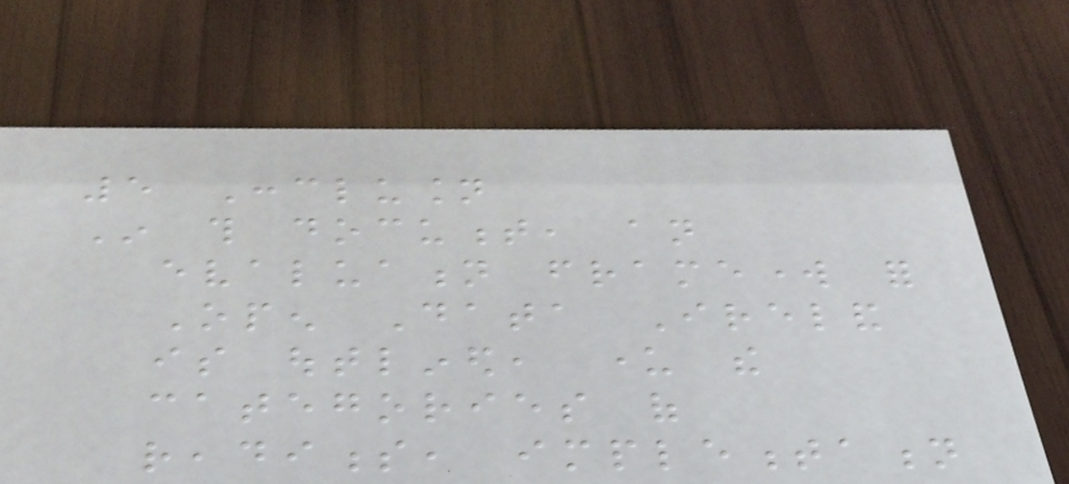5 Conclusion
In this document, an
evaluation framework for
Open Data Ireland
is outlined, under the
categories of
readiness, implementation
